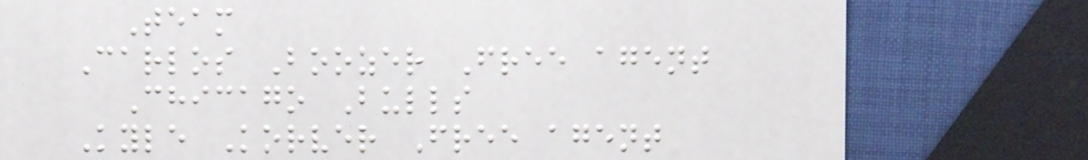Team
Carlos Boozer Free agent
Chicago Bulls
Kyle Korver Free agent
